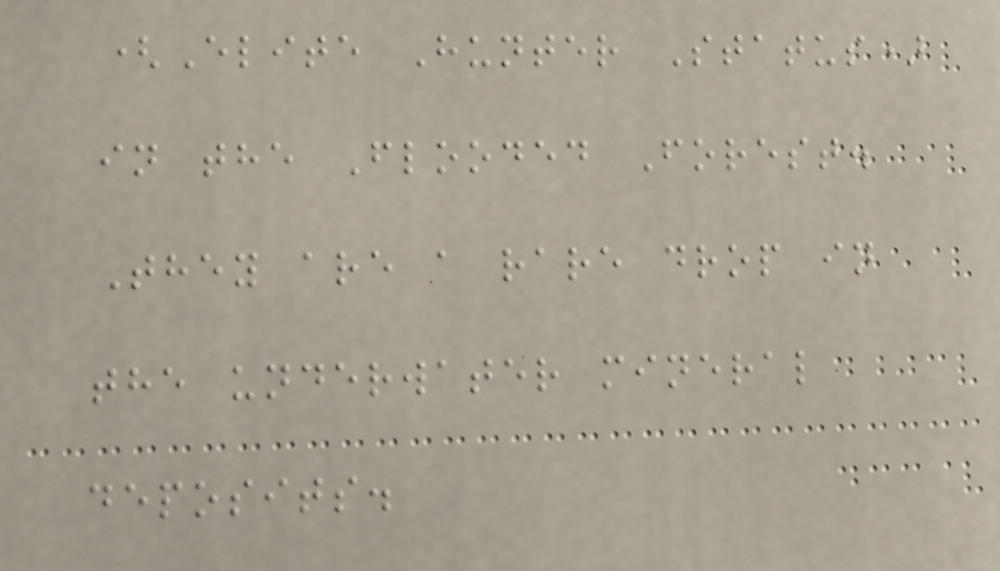(Elite Hunter Status)
in the Flooded Forest.
They are a rare drop in
the underwater mineral
deposits.
